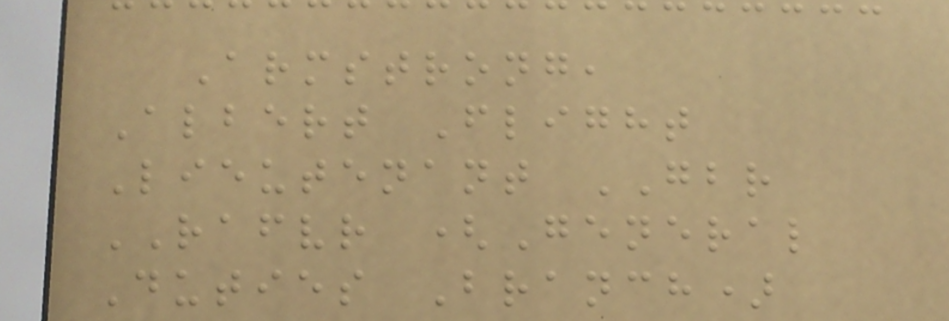Armstrong,
Albert Flight
Lieutenant GBR
RAFVR (General
Duties Branch)
